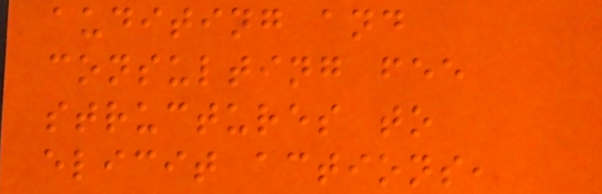auditing and
consulting fee
structures to
elicit actions,
